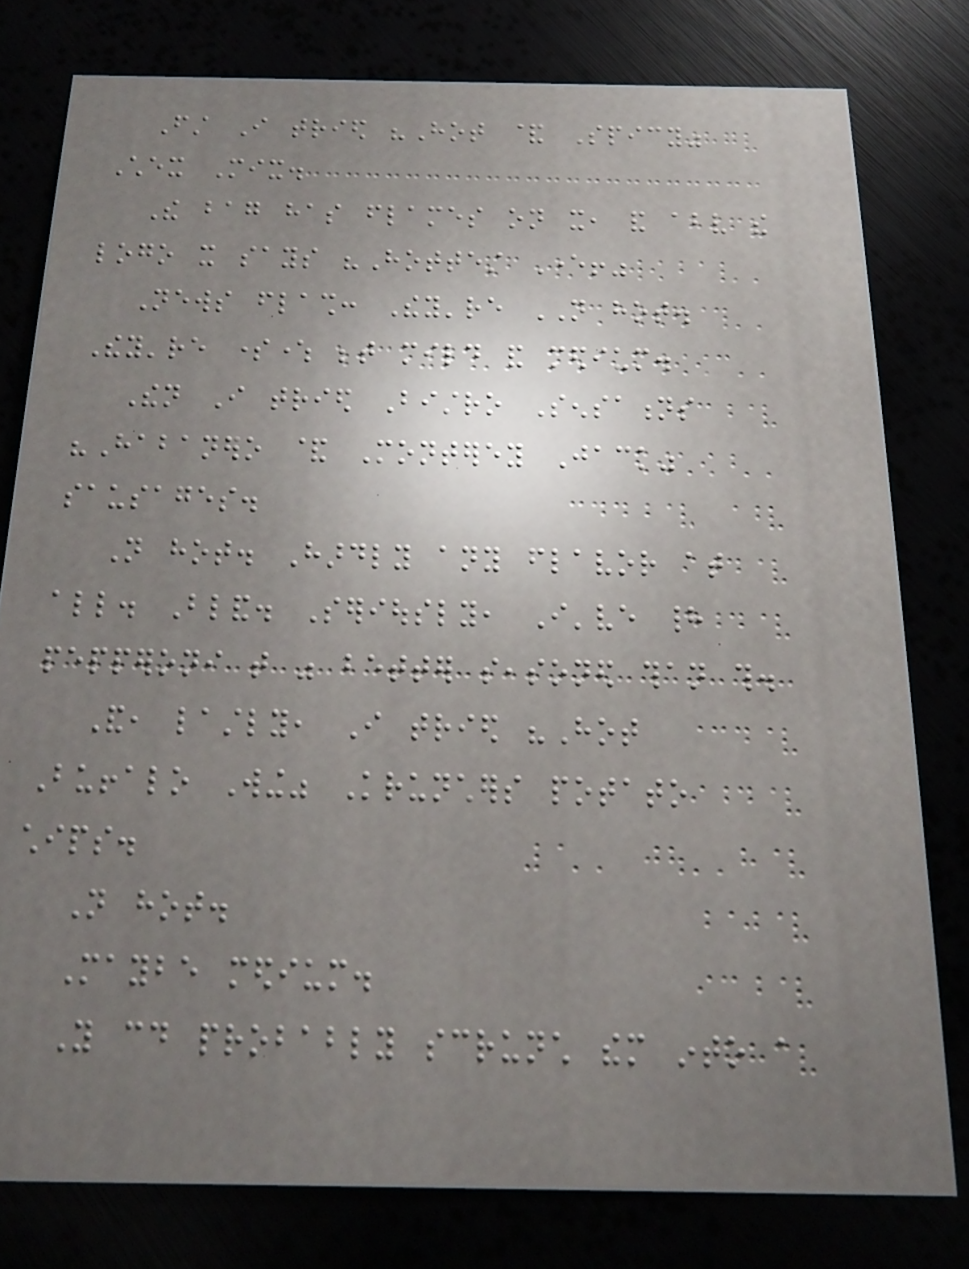First I tried "Hot & Spicy"
Chex Mix.
The bag has flames on it, and above the
logo it says "Hottest Ever!"
News flash: They're NOT hot.
They're somewhere between mild and medium.
Then I tried Bistro Sensations
"Habanero & Monterey Jack"
sausages.
Not hot. Hardly any flavor at
all. Bland. Seriously, I've had
pepperoni that was better seasoned than this.
And, lastly, I tried "Hot
Buffalo Wing" Krunchers potato
chips.
Not hot.
Maybe medium.
You could probably scrunch them into a
